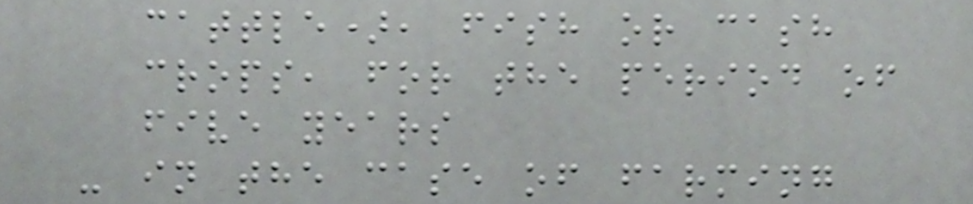cattle), fish or cash
crops, for the period of
five years
- in the case of farming
